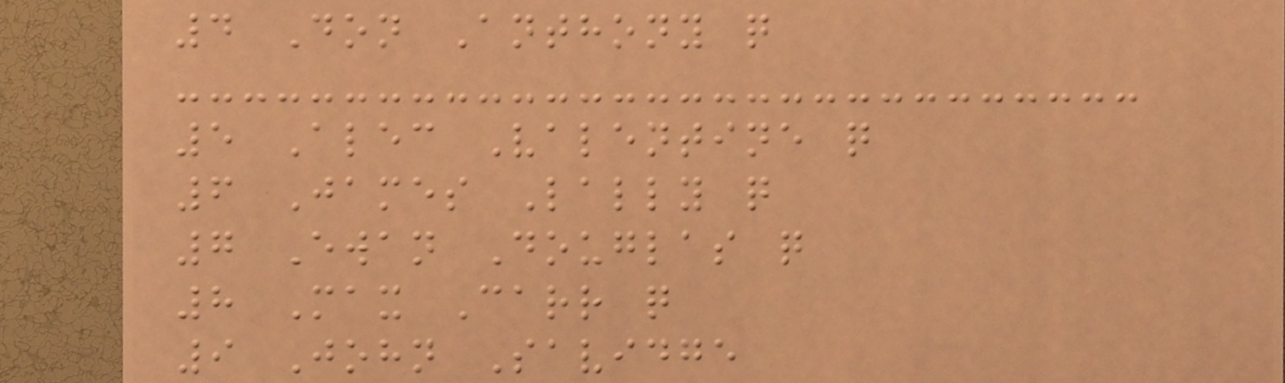4 Don Anthony q
5 Alec Valentine q
6 James Lally q
7 Ewan Douglas q
8 Max Carr q
9 John Savidge
